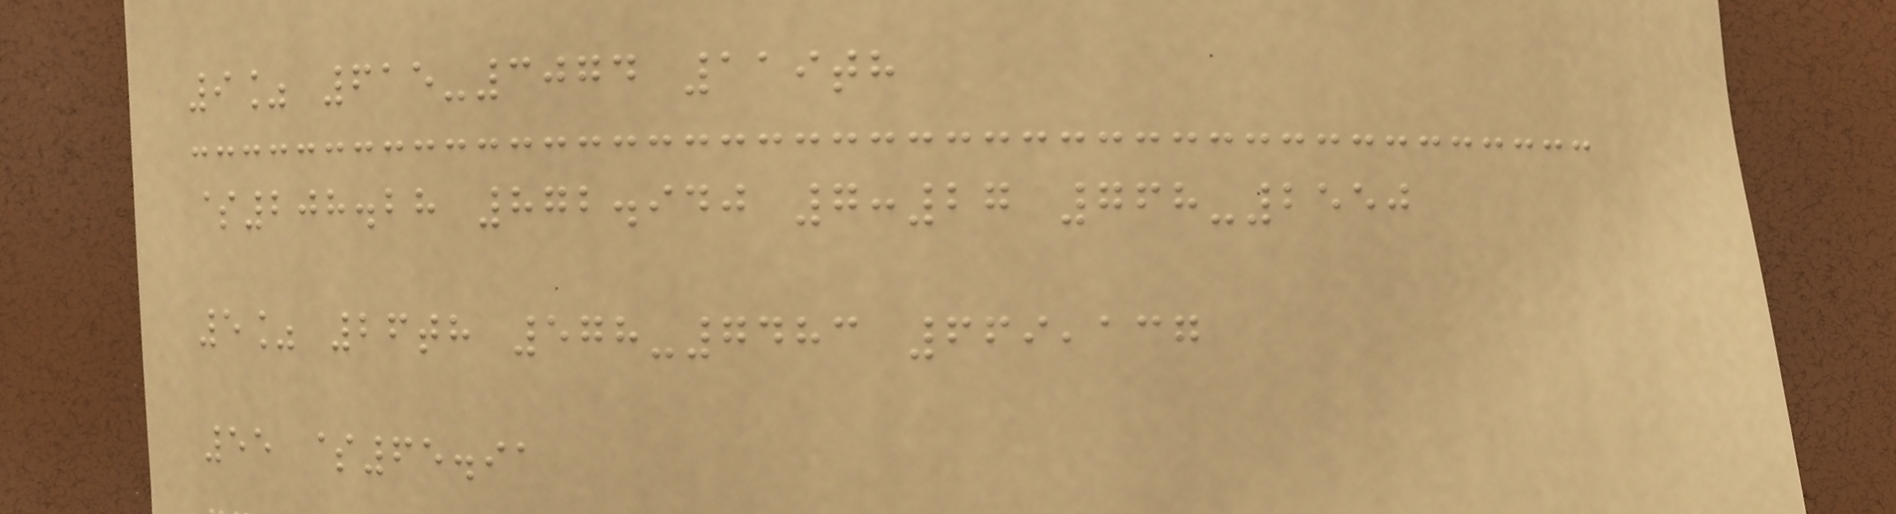9% 615-3074 119th
$208.28 872.940 7:27 768-2550
5% 26th 578-7483 669,137
55 $65.91
